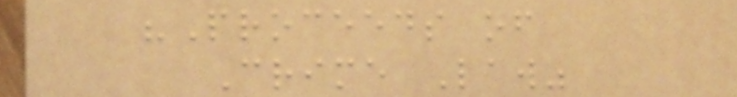"Proceeds of
Crime Law"
